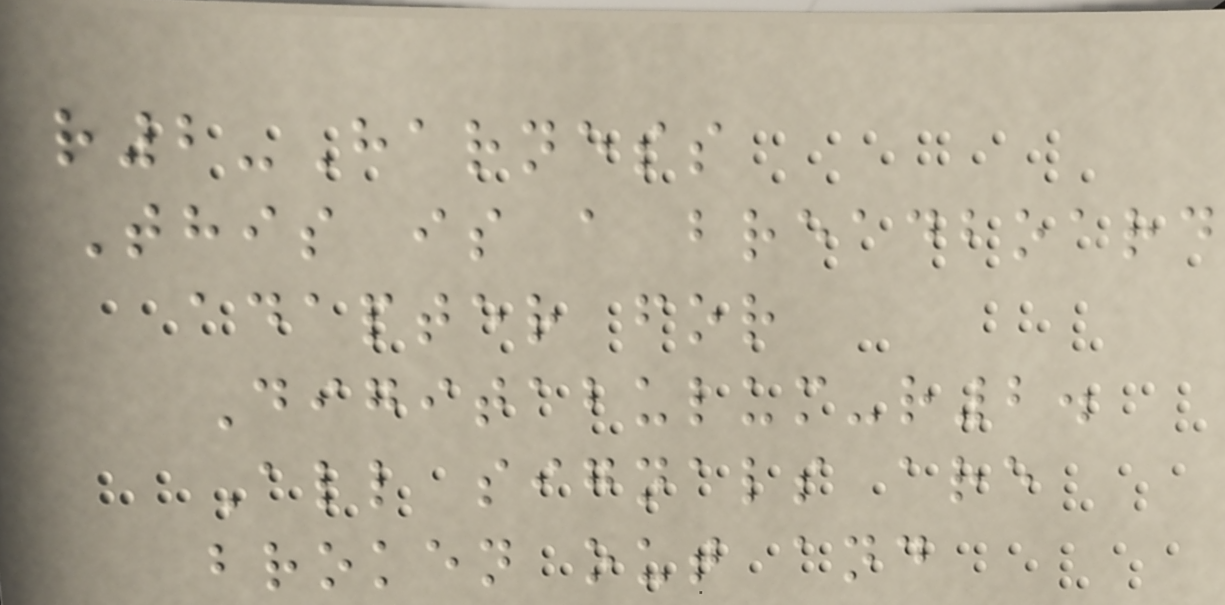r2-Harness
This is a breadboard
adapter for
Digitabulum-r2.
All signals are
broken out and
